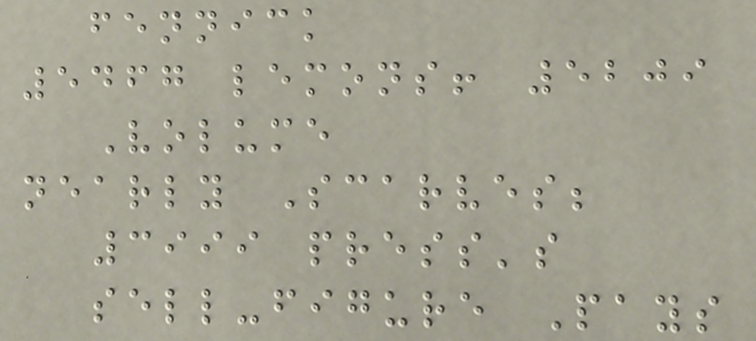fennick
5467 lemons! 5209
Volume
nearly Scarves;
3999 press's
sell-figure Pays
